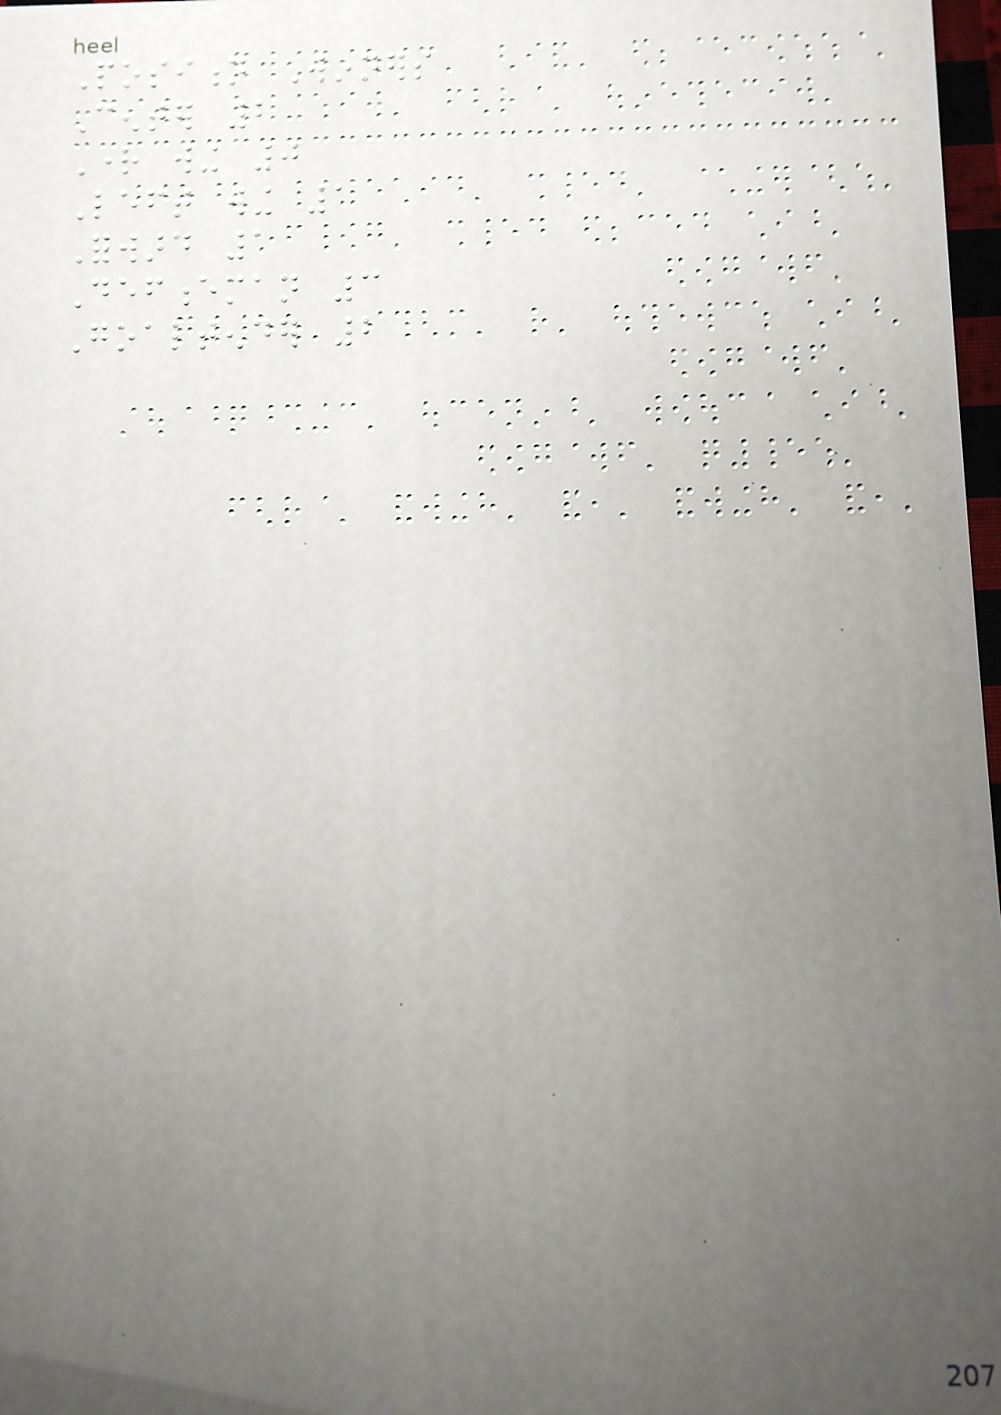Position Winners
Center 2
Right wing 0
Left wing 1
Forward 1
Defenceman 3
Goaltender 2
